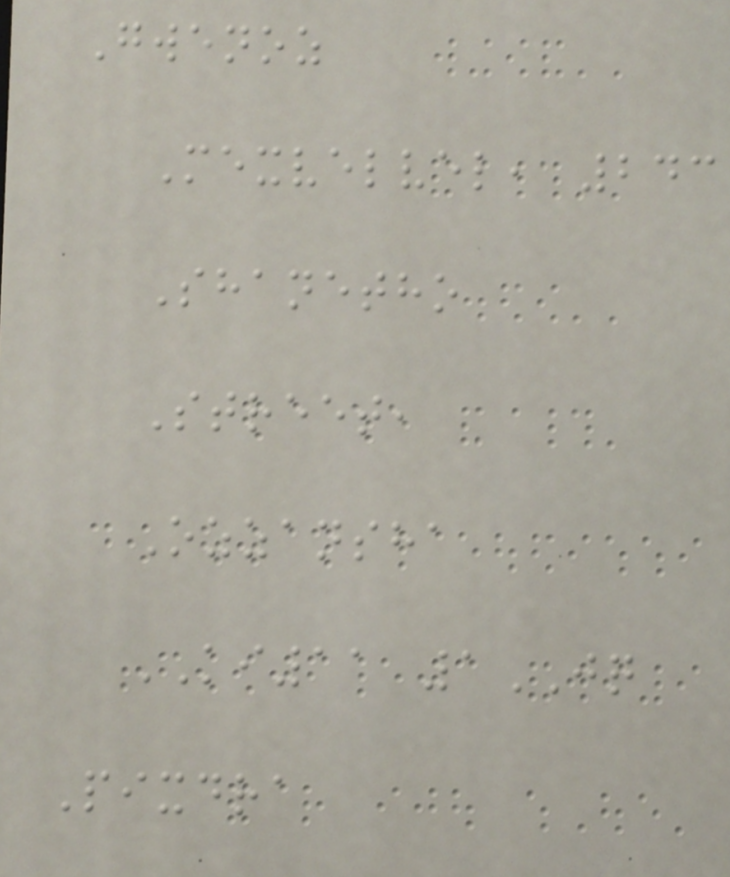Gwenoz
Mexvelvel, 243
Shanetho
Street,
Ozzansha
KI11 1JQ
Pixdra
